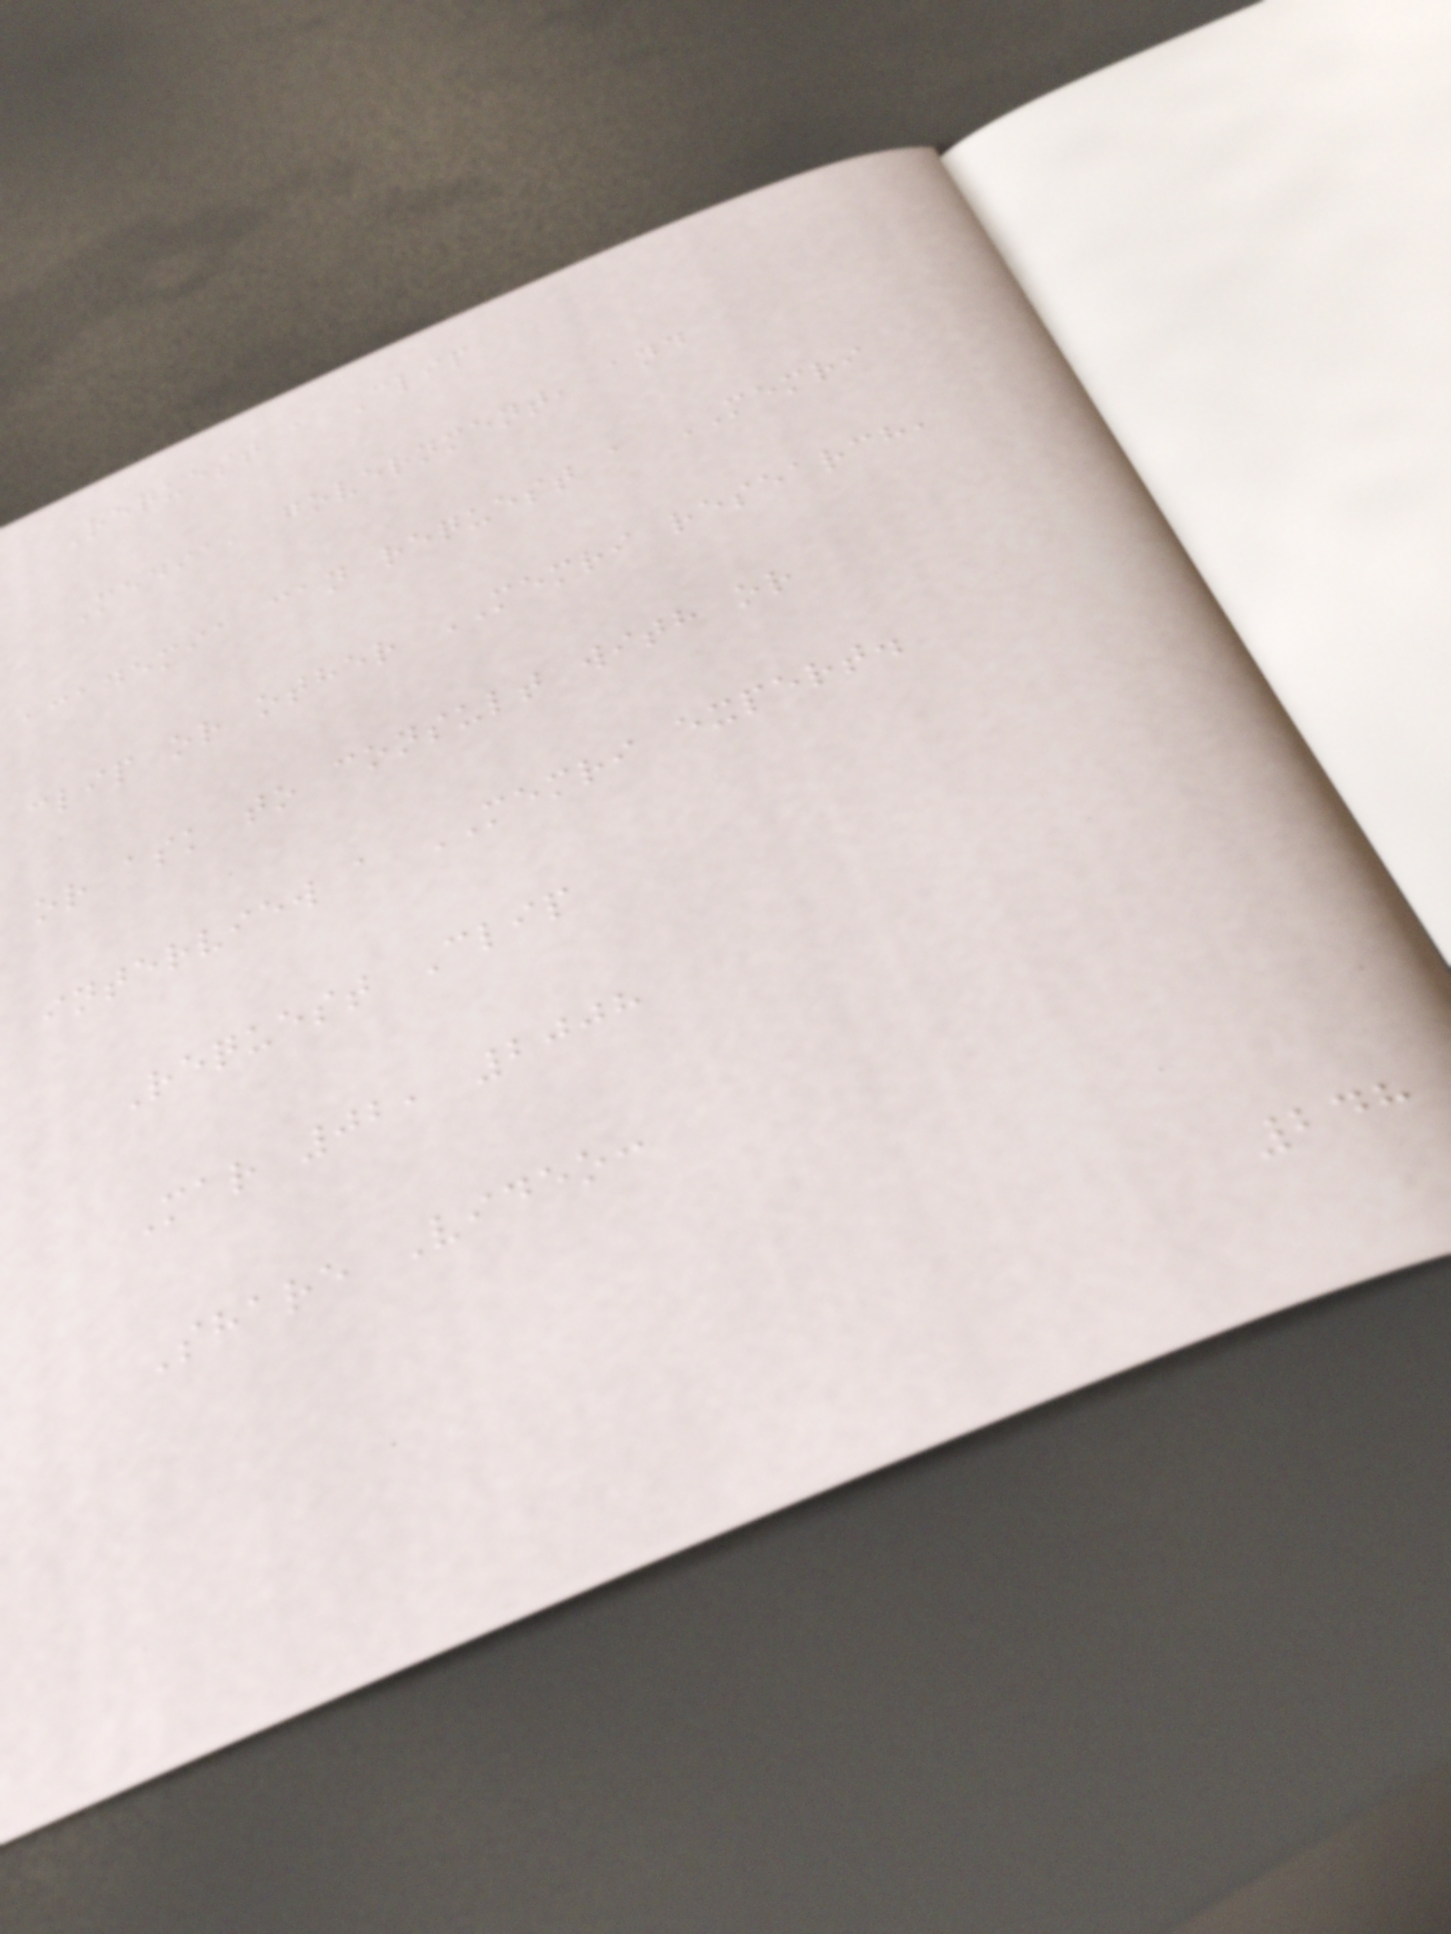Request a Clip
Media, government, and
academia can request a MEMRI
clip or other MEMRI research,
or ask to consult with or
interview a MEMRI expert.
Request Clip
Mar 02, 2008
Share Video:
248
